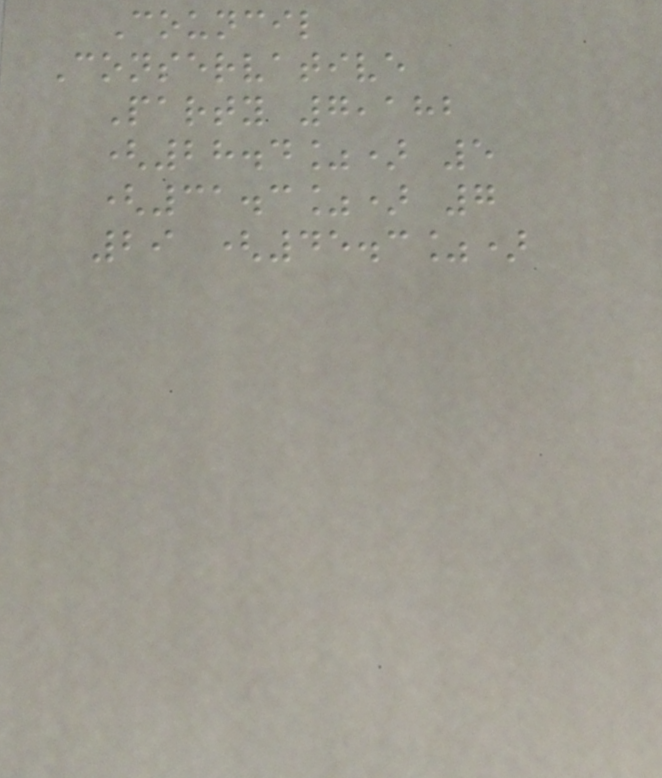Council
Conservative
Party 7,182
(28.4%) 5
(31.3%) 7
29 (45.3%)
